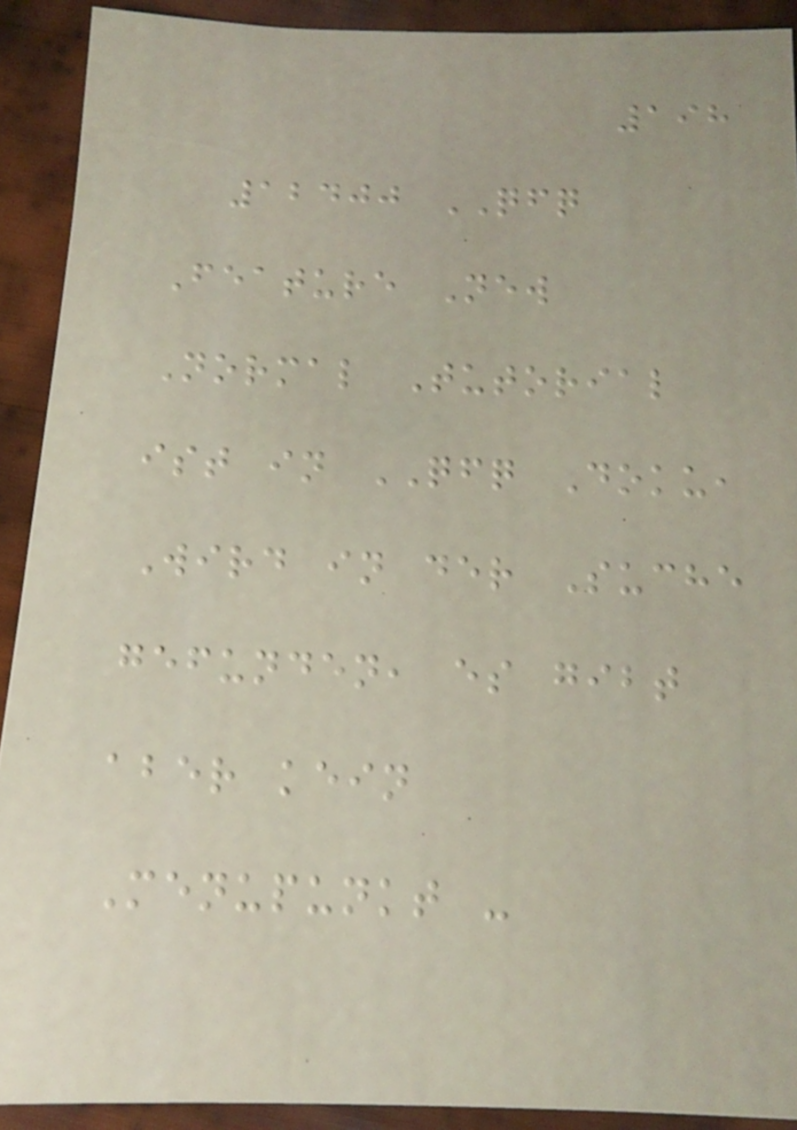198
12400 QFQ
Feature New
Normal Tutorial
ist in QFQ Doku,
Wird in der Suche
gefunden, es gibt
aber kein
Menupunkt -
